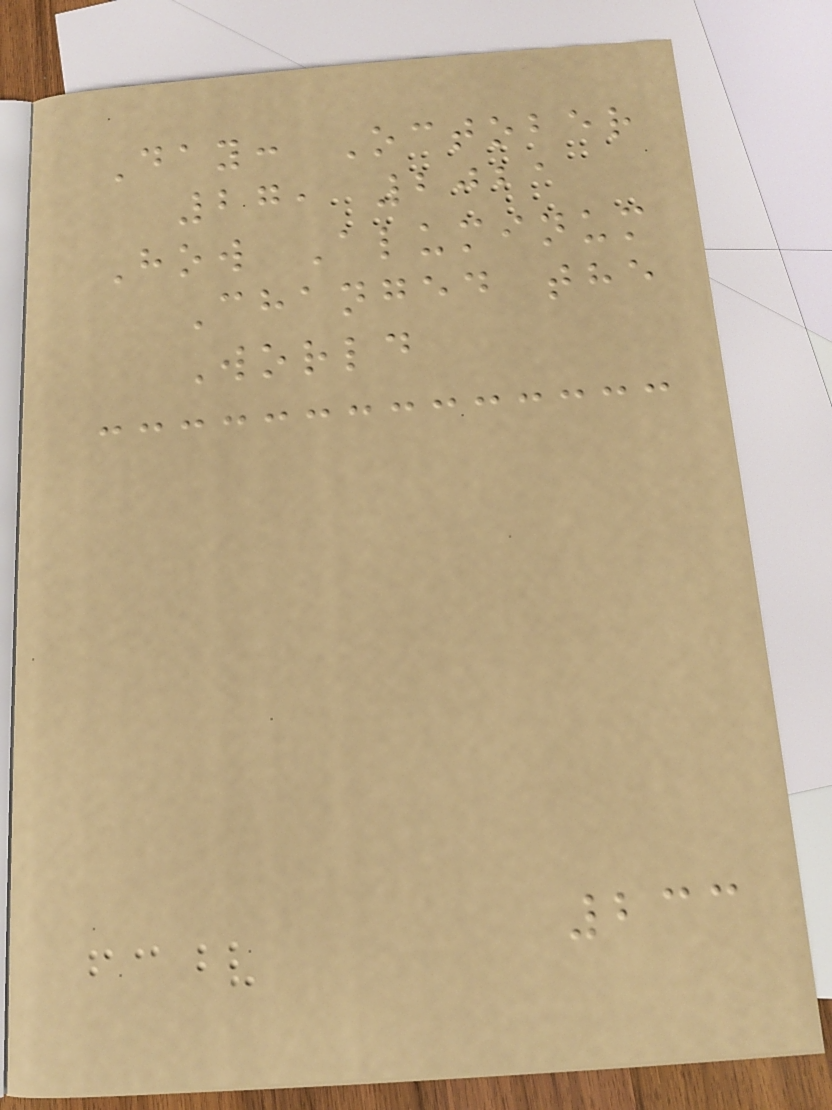Day: October
27, 2021
How Aluminum
Changed the
World
233
